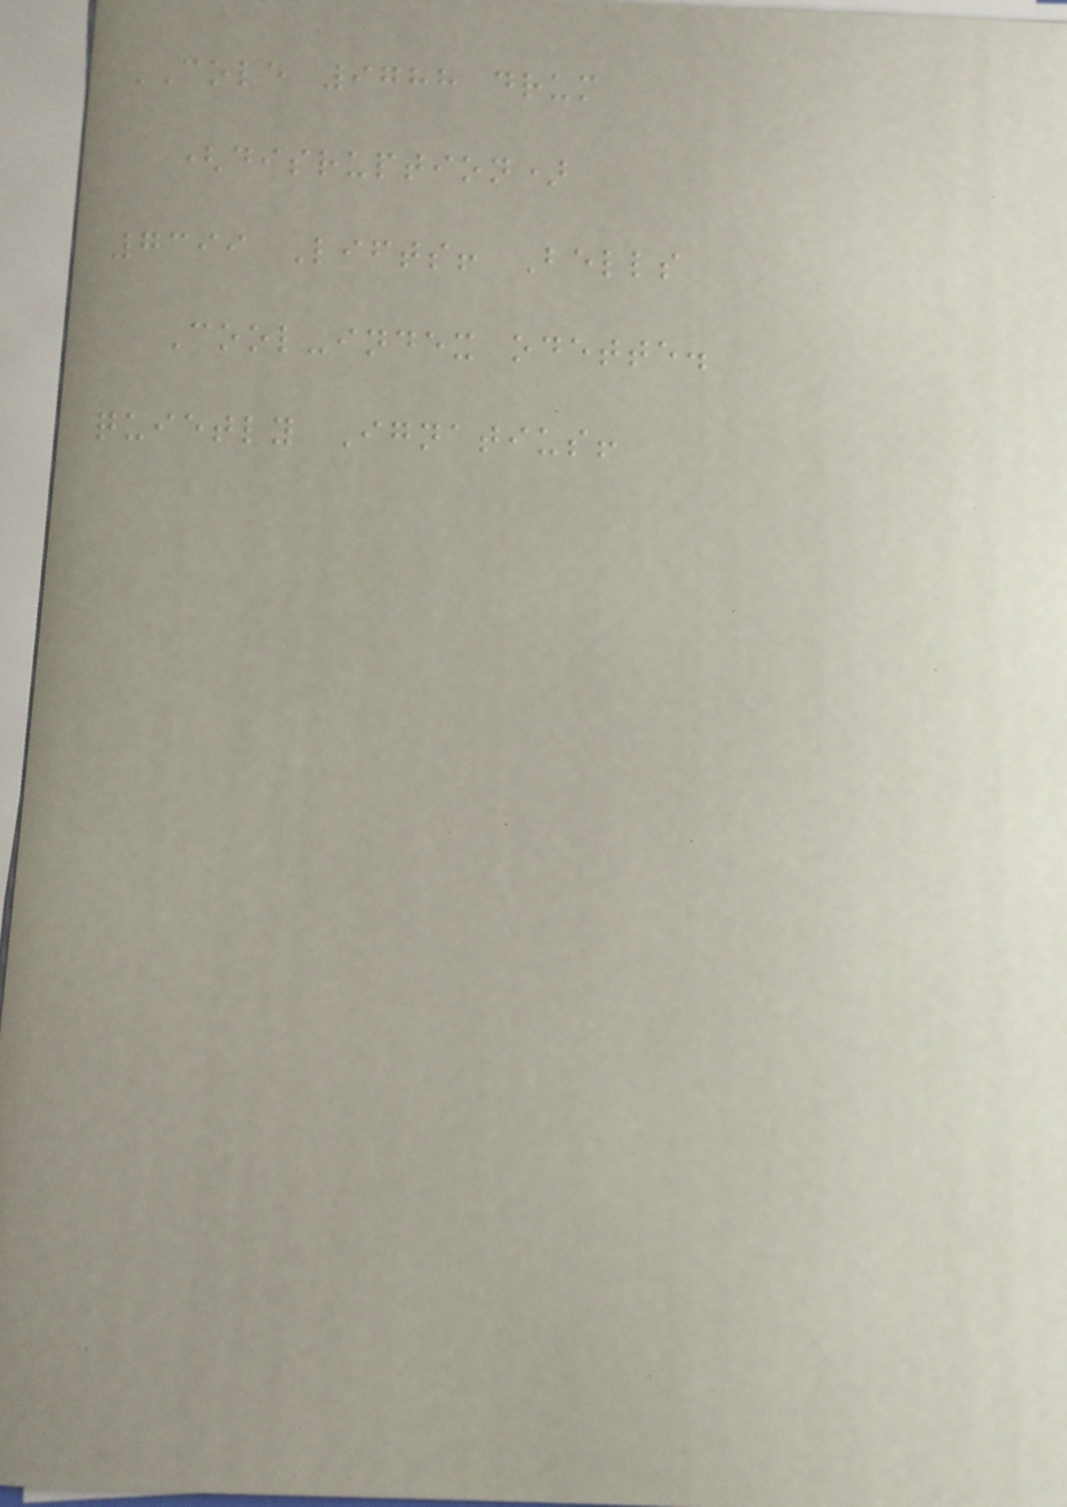COLE 9788 drum
(disruption)
7399 Lifts! Bells
Cool-index odette.
quietly Ignatius!
